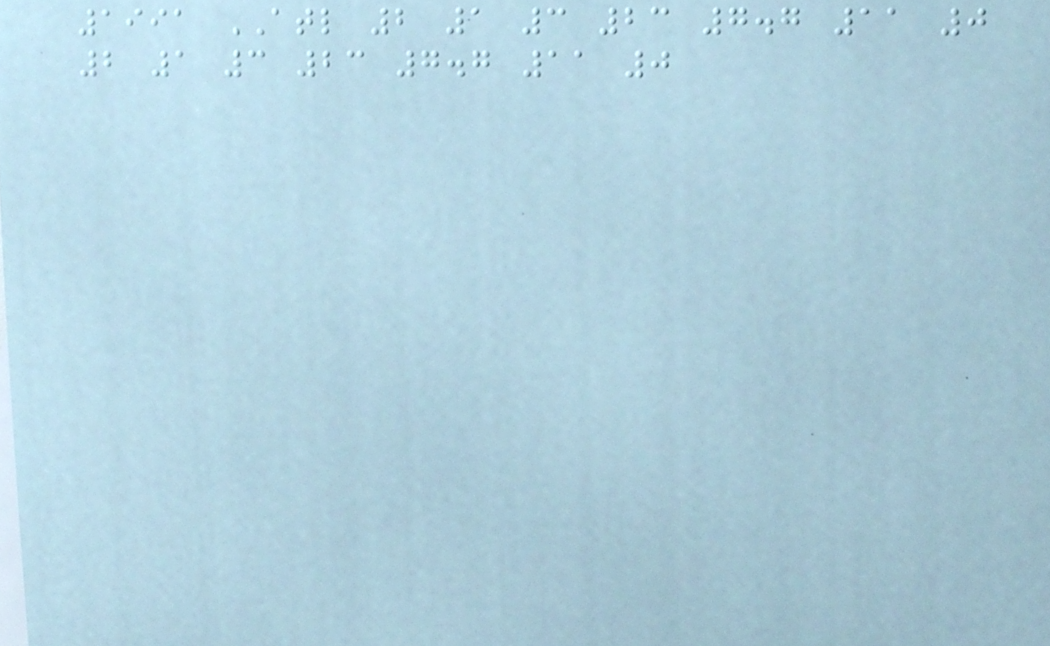1991 ATL 2 1 3 23 7.7 11 0
2 1 3 23 7.7 11 0
